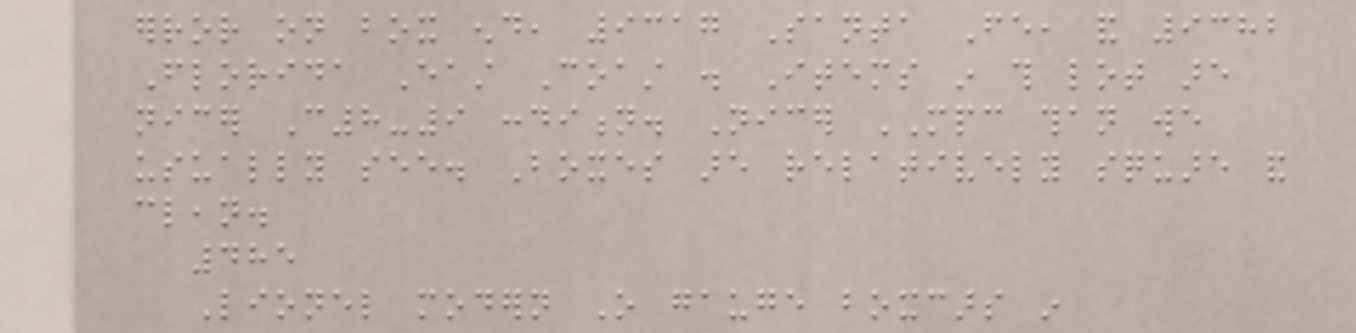error on box end, 9317 Santa Fe, and 9382
Florida East Coast . Items in this lot are
nicer C8-9 condition. Nicer MPC than we
usually see. Boxes are relatively square and
clean.
485
Lionel modern O gauge boxcars in
